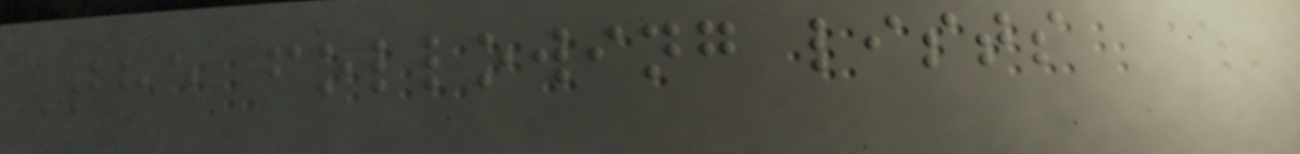The following lists
